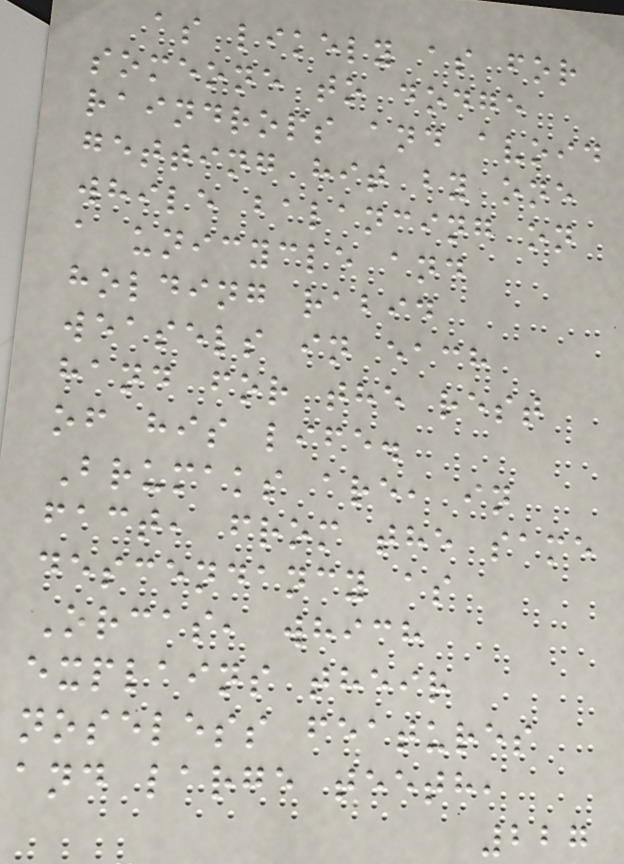as likely as for
someone to dodge
raindrops and avoid
getting hit by one
while balancing on
a unicycle and
holding rabid
weasels in each
hand for the rest
of his life.
Brumaks are, in
fact, from the same
descendancy as
Orcas, which
explains their
noseless features
and large teeth,
227
